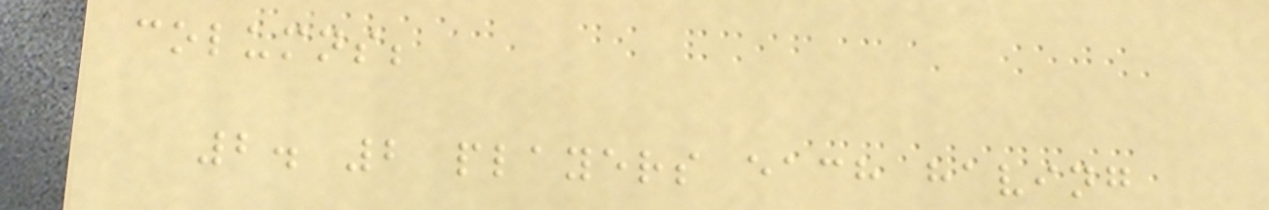columns;
2. 2 players each having
